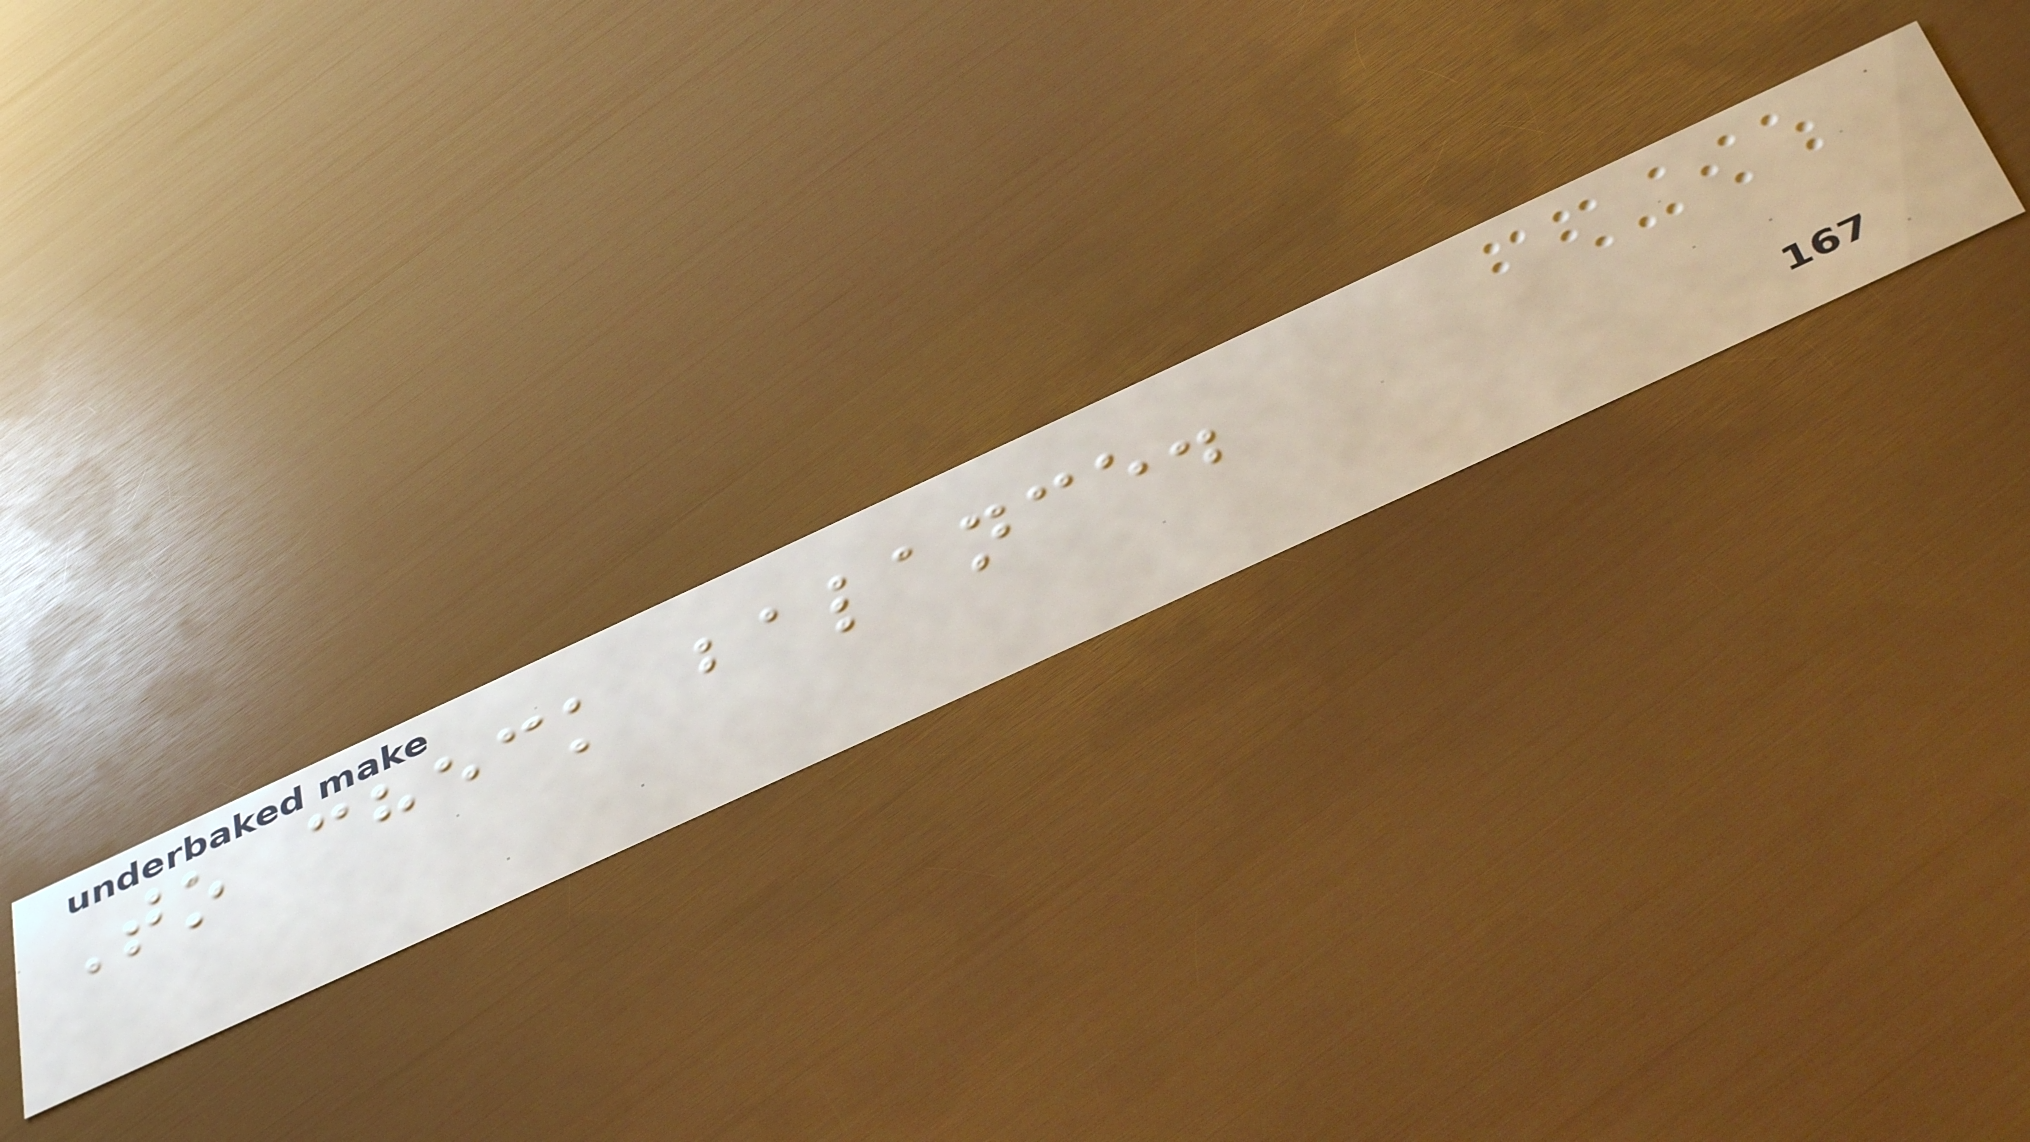To check balance.
